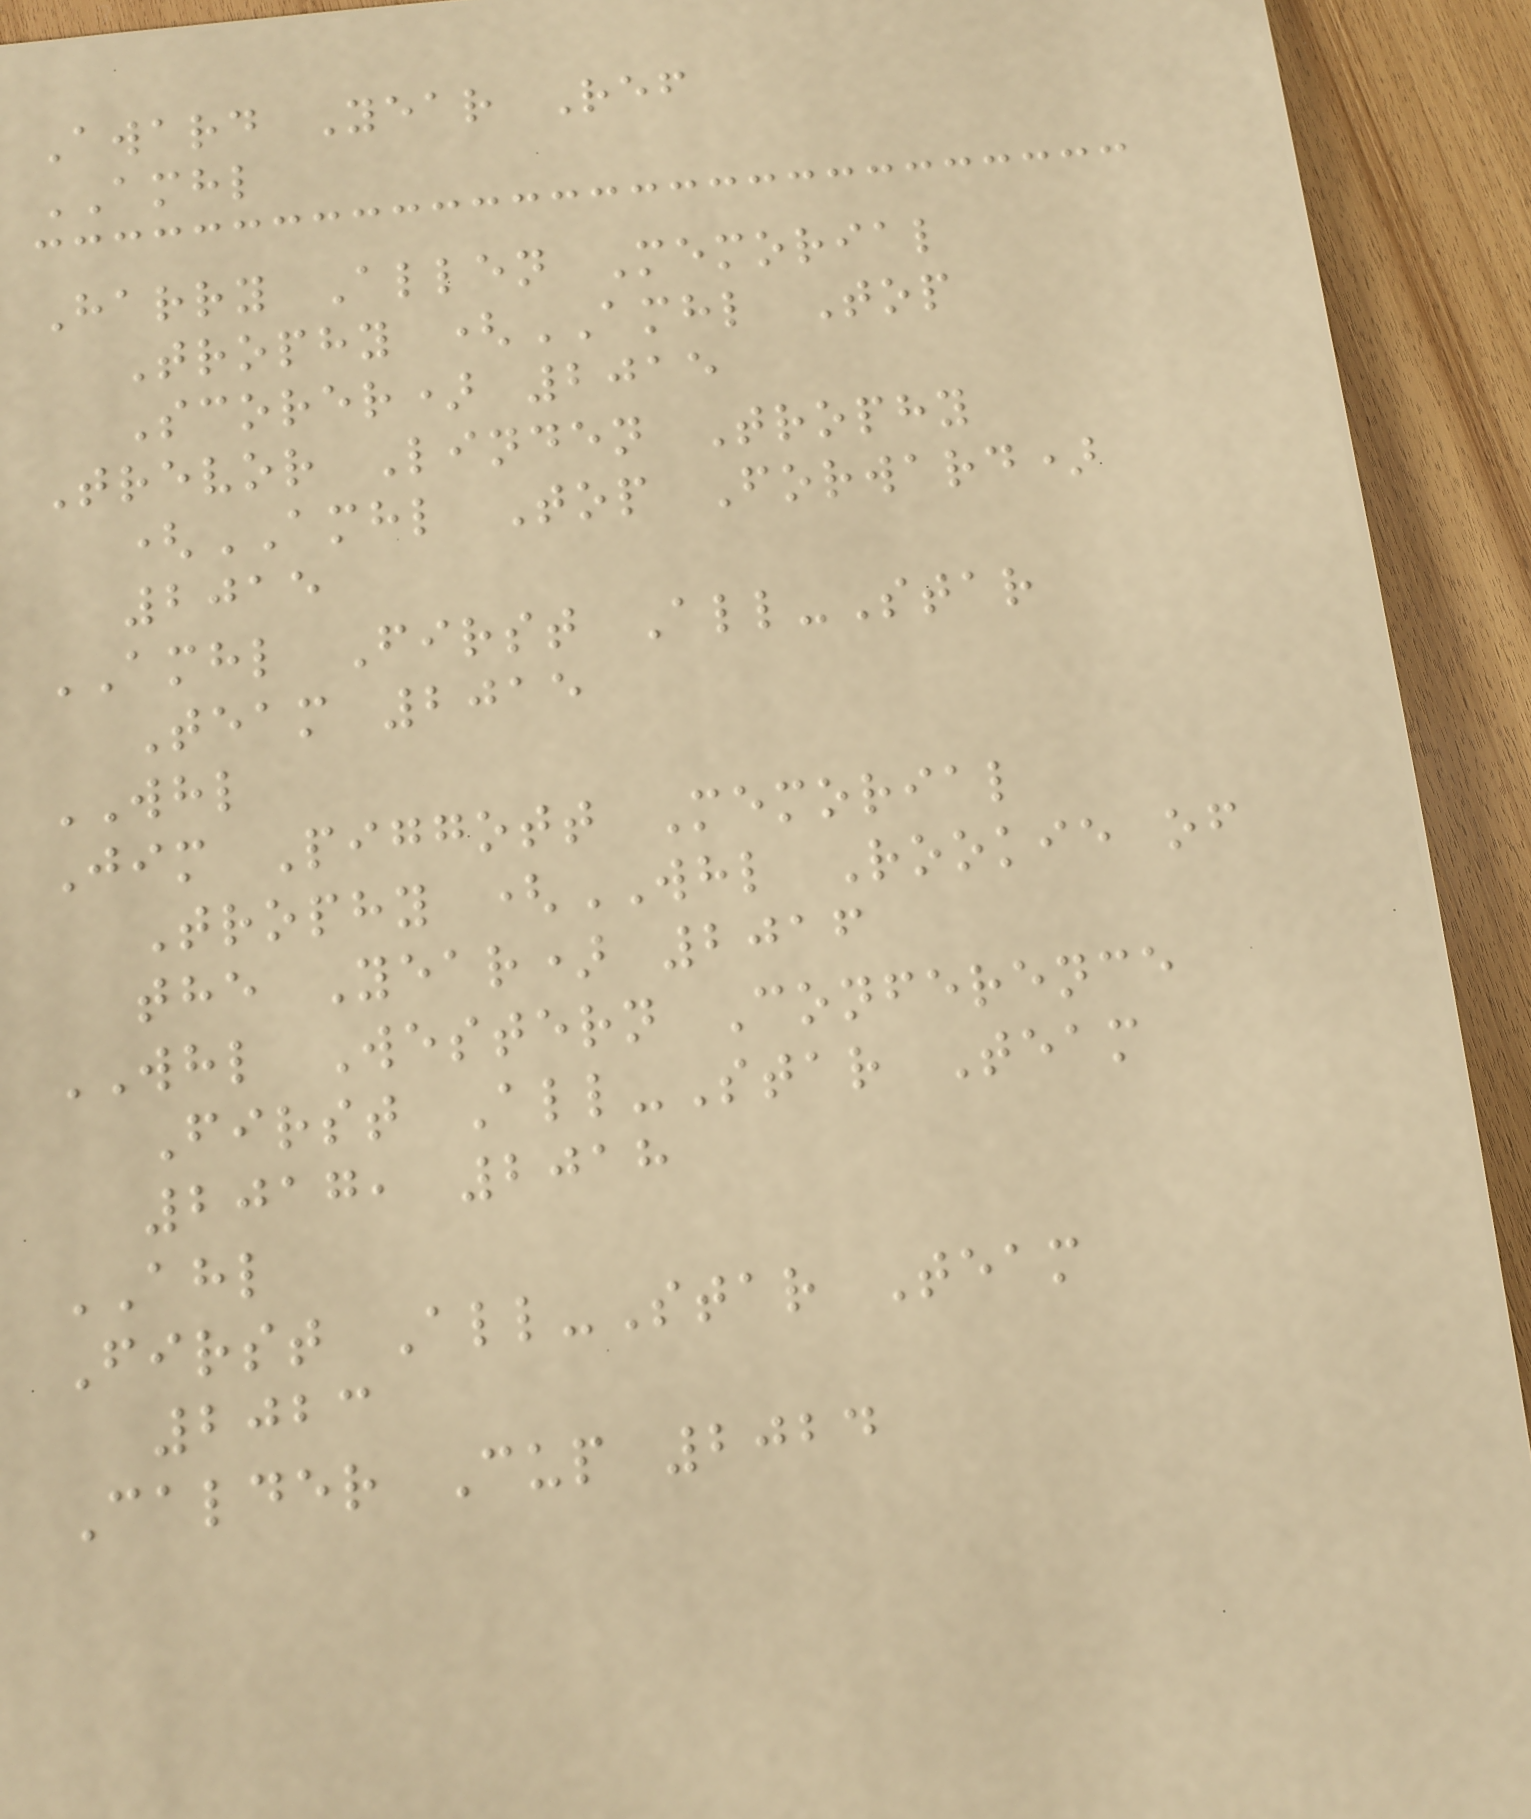Award Year Ref
AMHL
Harry Allen Memorial
Trophy (AMHL Top
Scorer) 2015
Trevor Linden Trophy
(AMHL Top Forward)
2015
AMHL First All-Star
Team 2015
WHL
Jim Piggott Memorial
Trophy (WHL Rookie of
the Year) 2016
WHL Western Conference
First All-Star Team
2017, 2018
AHL
First All-Star Team
2023
Calder Cup 2024
